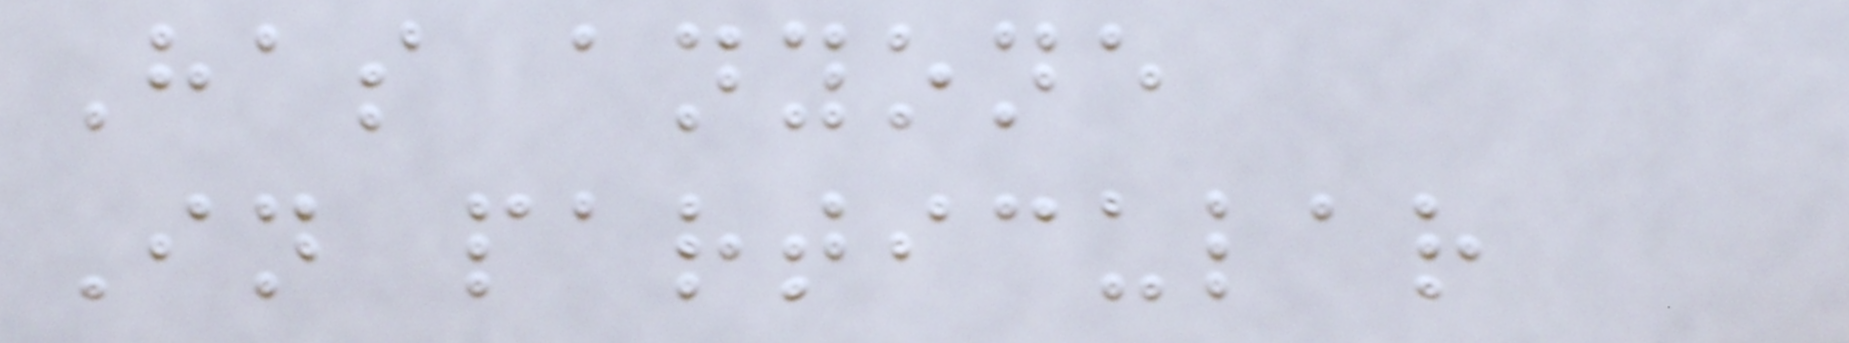Has anyone
In particular
